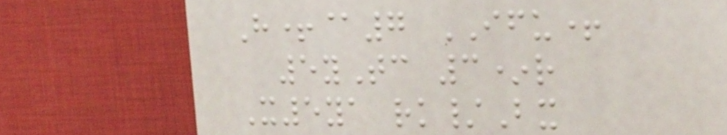H+@7 IFU+
5yTc 3*r
X5ya rk/Bx
